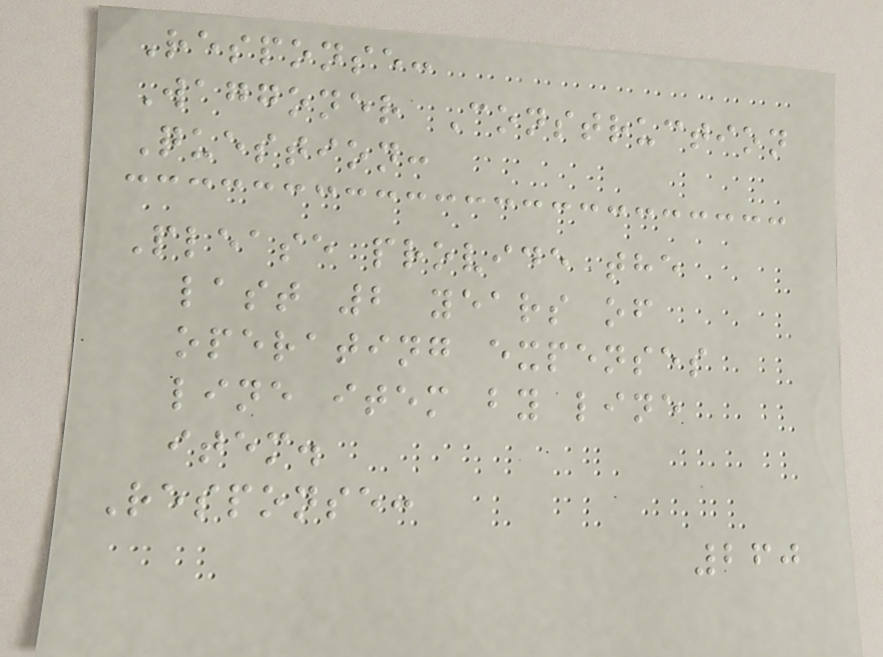Response:
Waggoner Construction
Question:
Please provide the
last 2 years of
operating expenses
line item by line
item.
Response:
260
